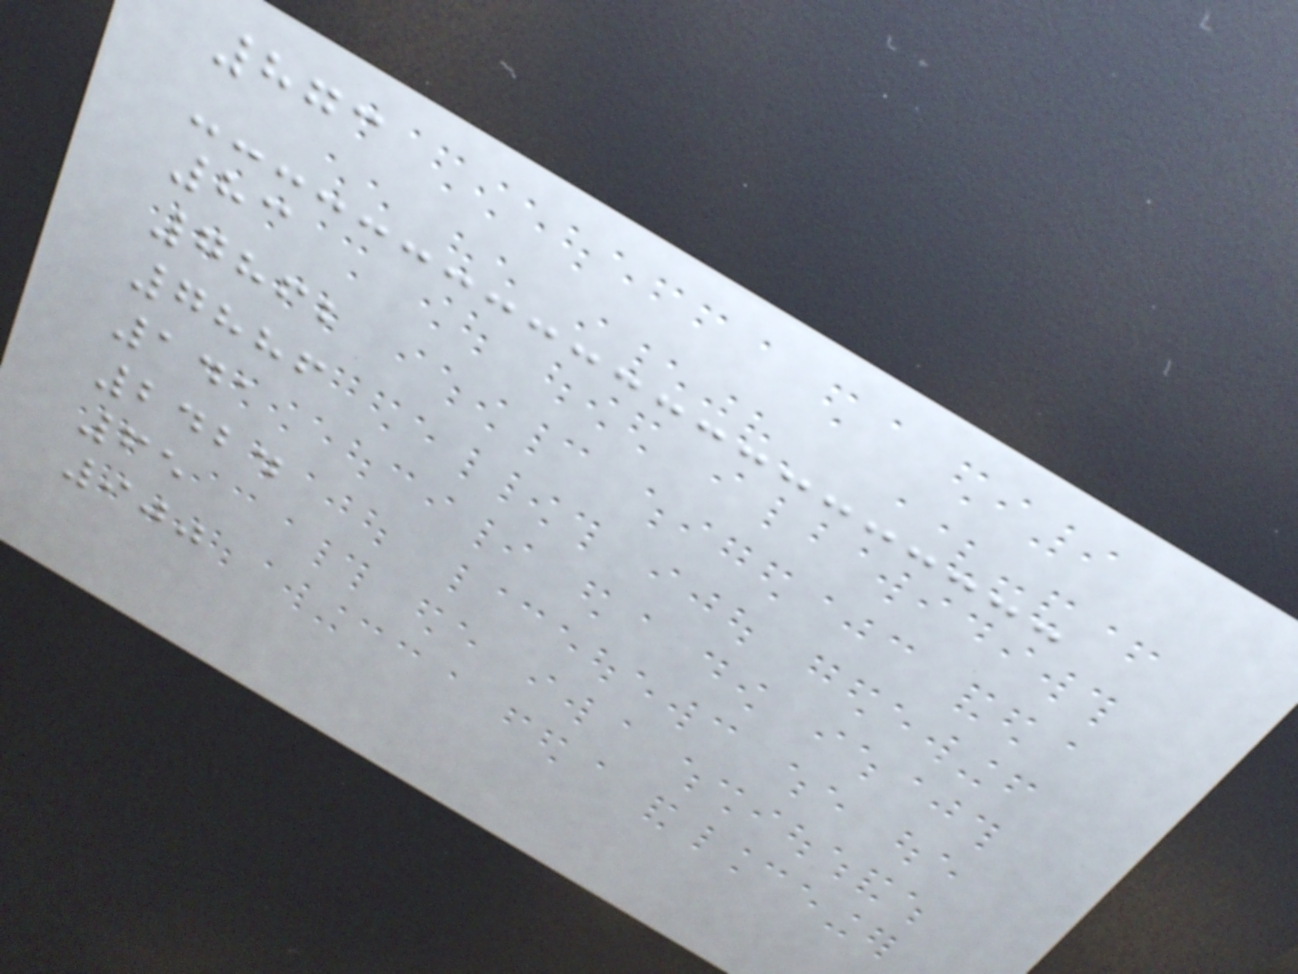873
83
7862
7886
141
2424
65
900
